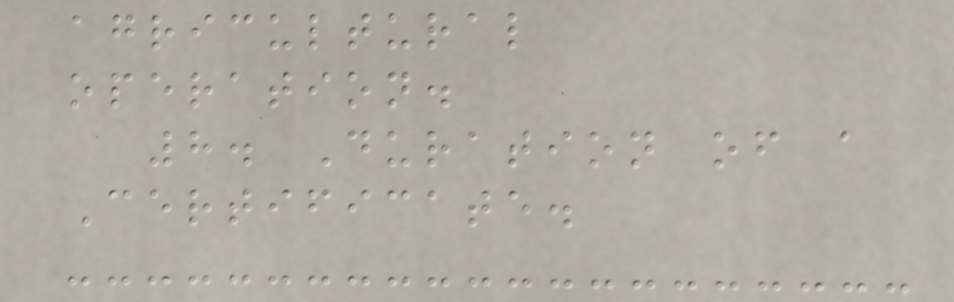agricultural
operation.
8. Duration of a
Certificate.
